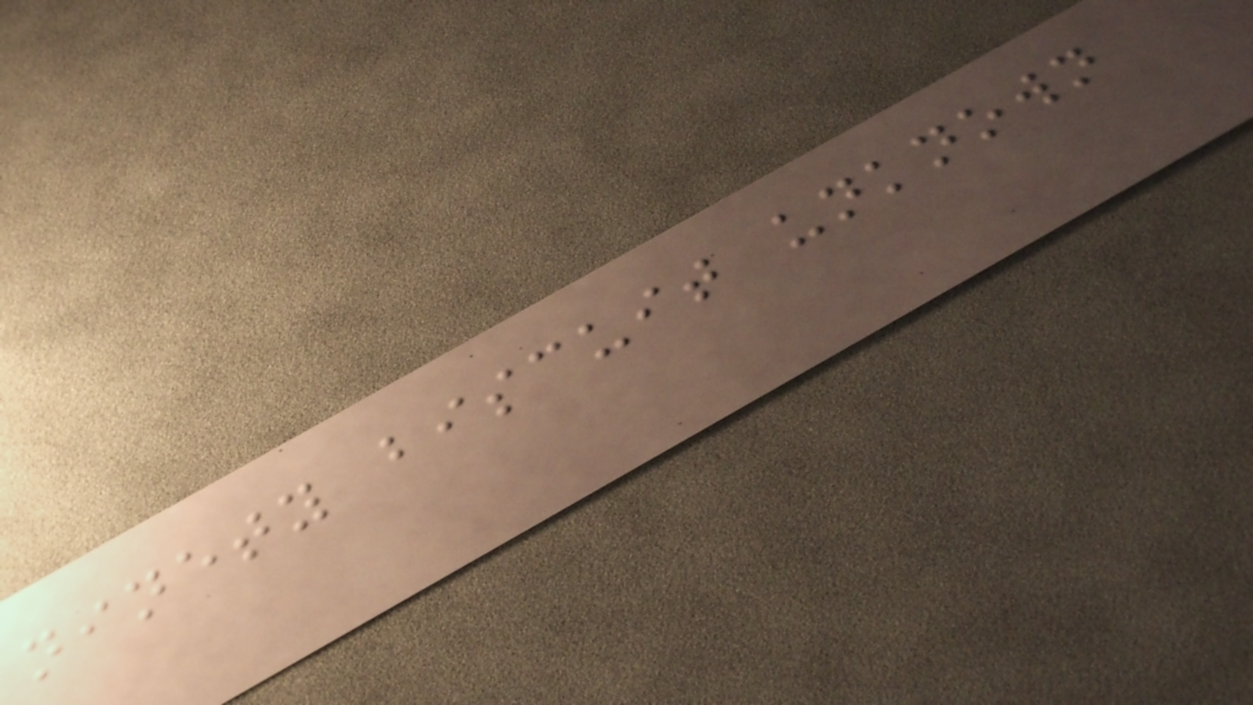ninety biscuit unknown
